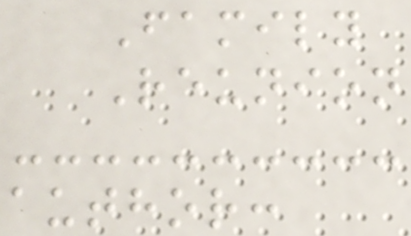Family
Reunion
author:
